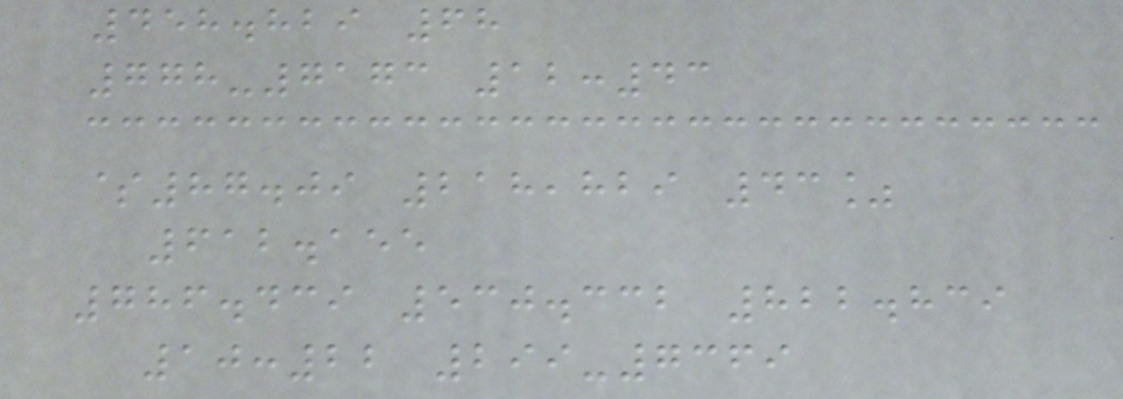458.829 68
778-7173 12:43
$87.09 218,829 43%
612.155
786.439 530.332 822.839
10:22 299-7369
